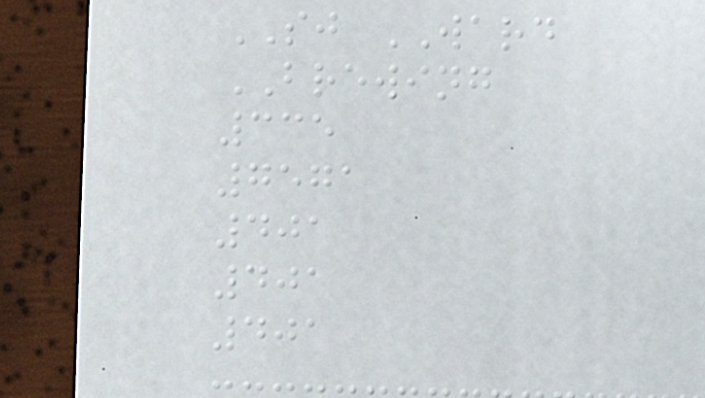SJ WARD
BREWING
335
7571
401
401
401
